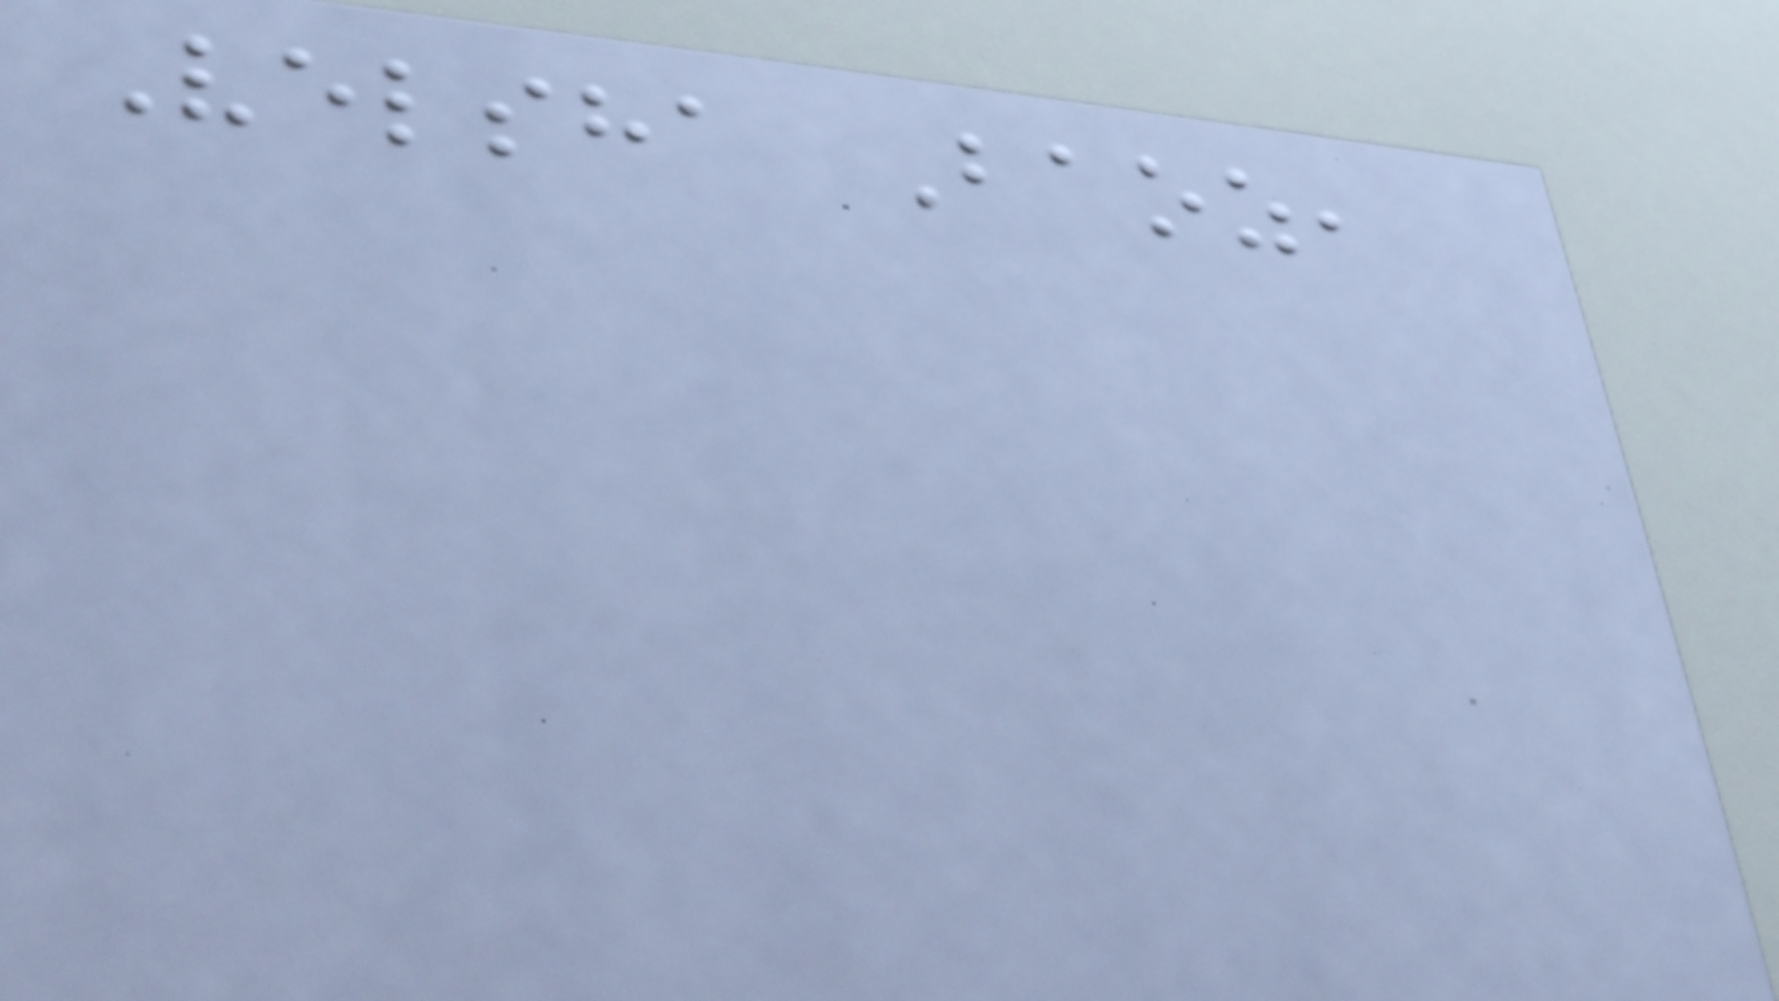Velsha Baoz,
